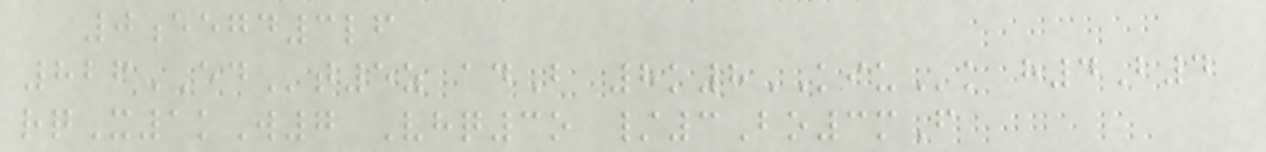0eegd3lf
826EDt5z adB 8k8KIUk h4B4
rqX1kW7 Vhq3o /3Bo3mF
